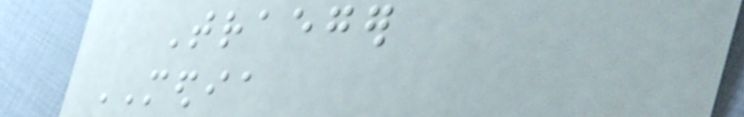Traeger
MEDIA
